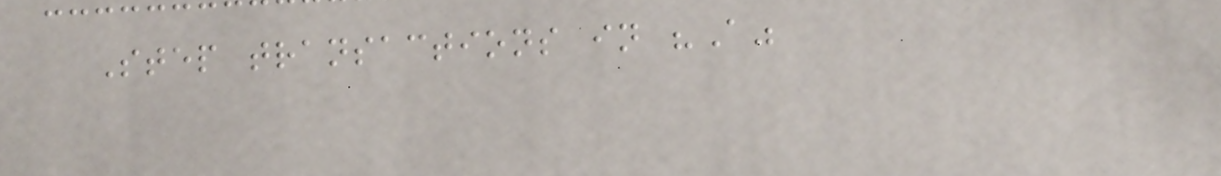Step transactions in "A"
